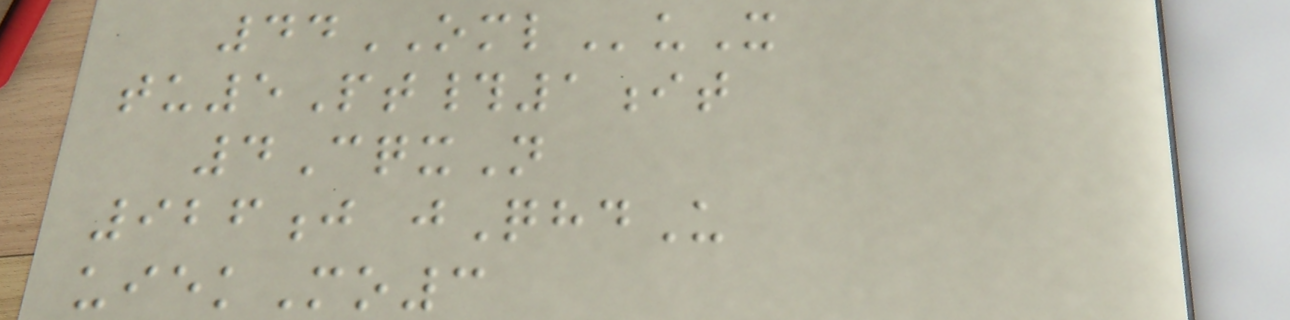44OMLuX
tu5Pt#1it
4CqxN
926j jQhdU
uiekMo3
